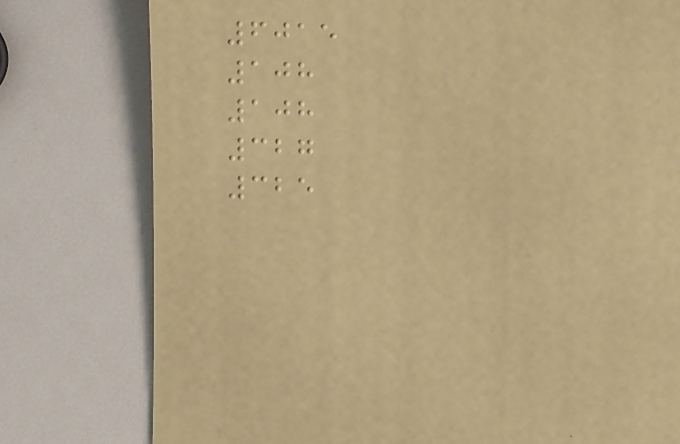6015
108
108
327
325
